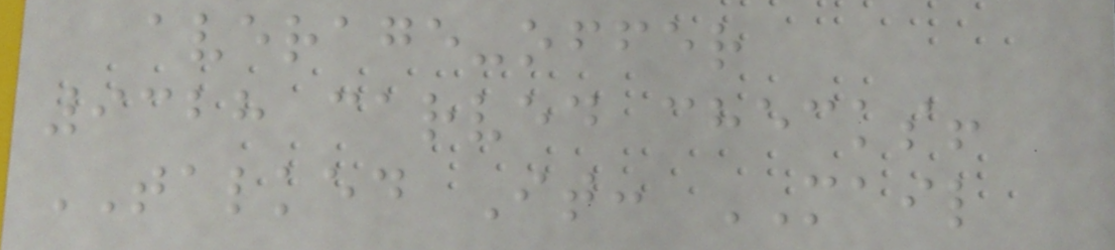average-offer
9328 carved checks!
TALKED It: MAIL
